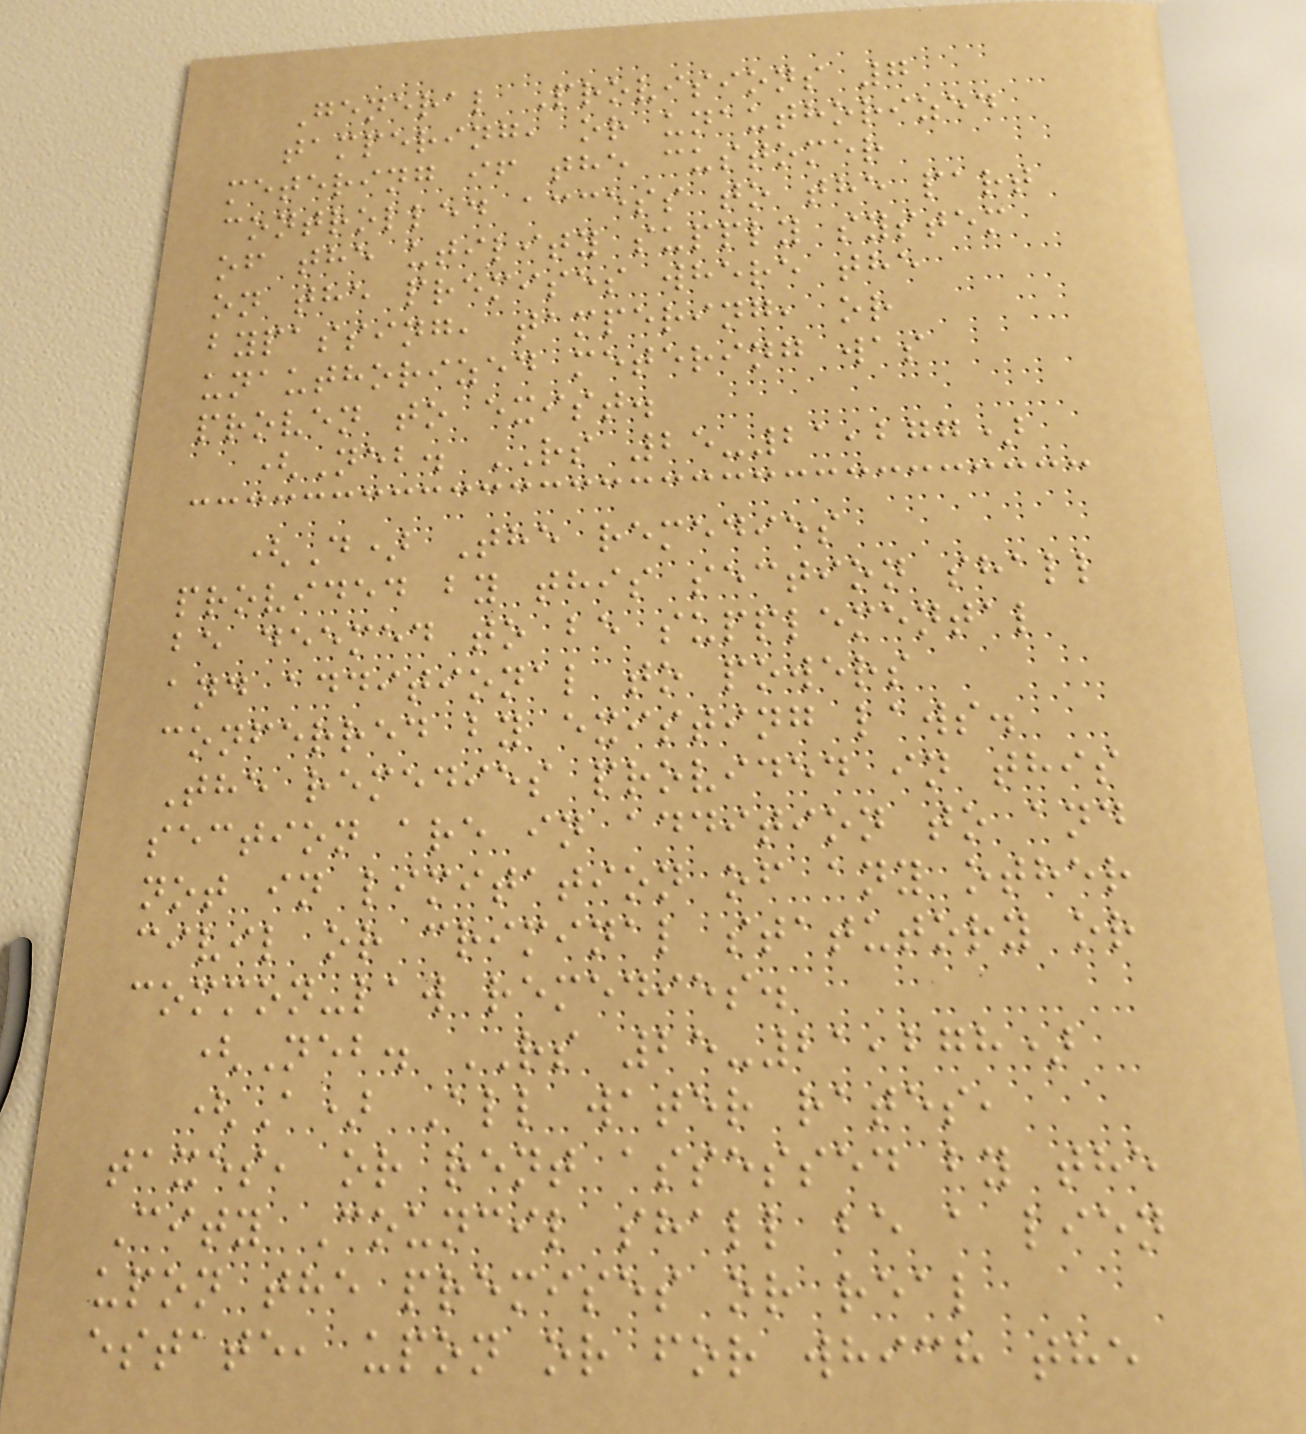General Provisions 7
tampering, or unauthorized
metering if the customer
controlled access to the part
of the utility supply system
on the premises where the
bypassing, tampering, or
unauthorized metering was
proven to exist.
(Neb. RS 25-21,277)
(D) The remedies
provided by this section shall
be deemed to be supplemental
and additional to powers
conferred by existing laws.
The remedies provided in this
section are in addition to and
not in limitation of any other
civil or criminal statutory or
common-law remedies.
(Neb. RS 25-21,278)
(A) All water rates,
taxes, or rent assessed by the
City Council shall be a lien
upon the premises or real
estate, upon or for which the
